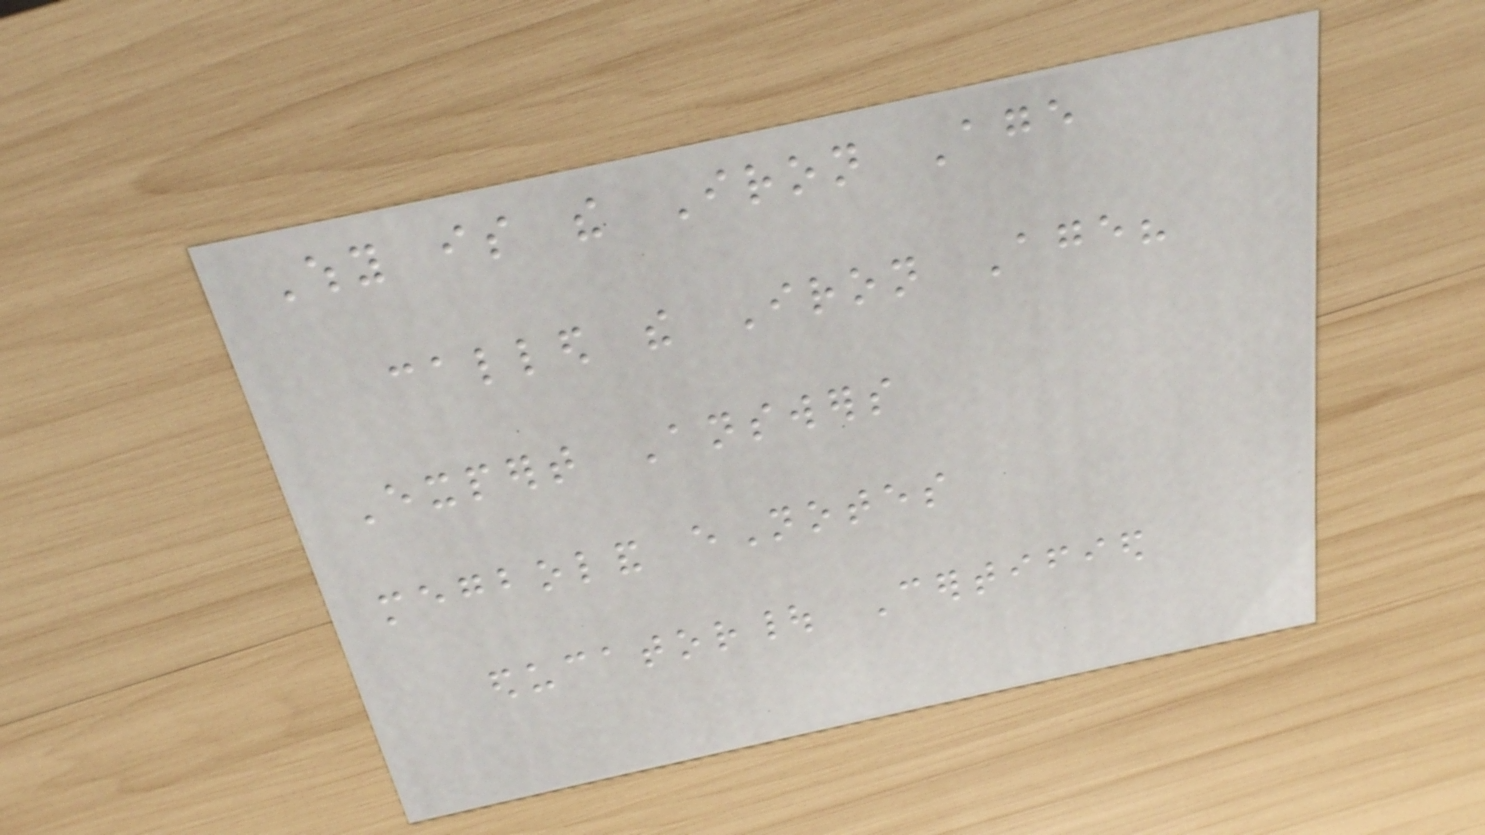Why is the Iron Age
called the Iron Age?
Expert Answers
megboland eNotes
educator| Certified
